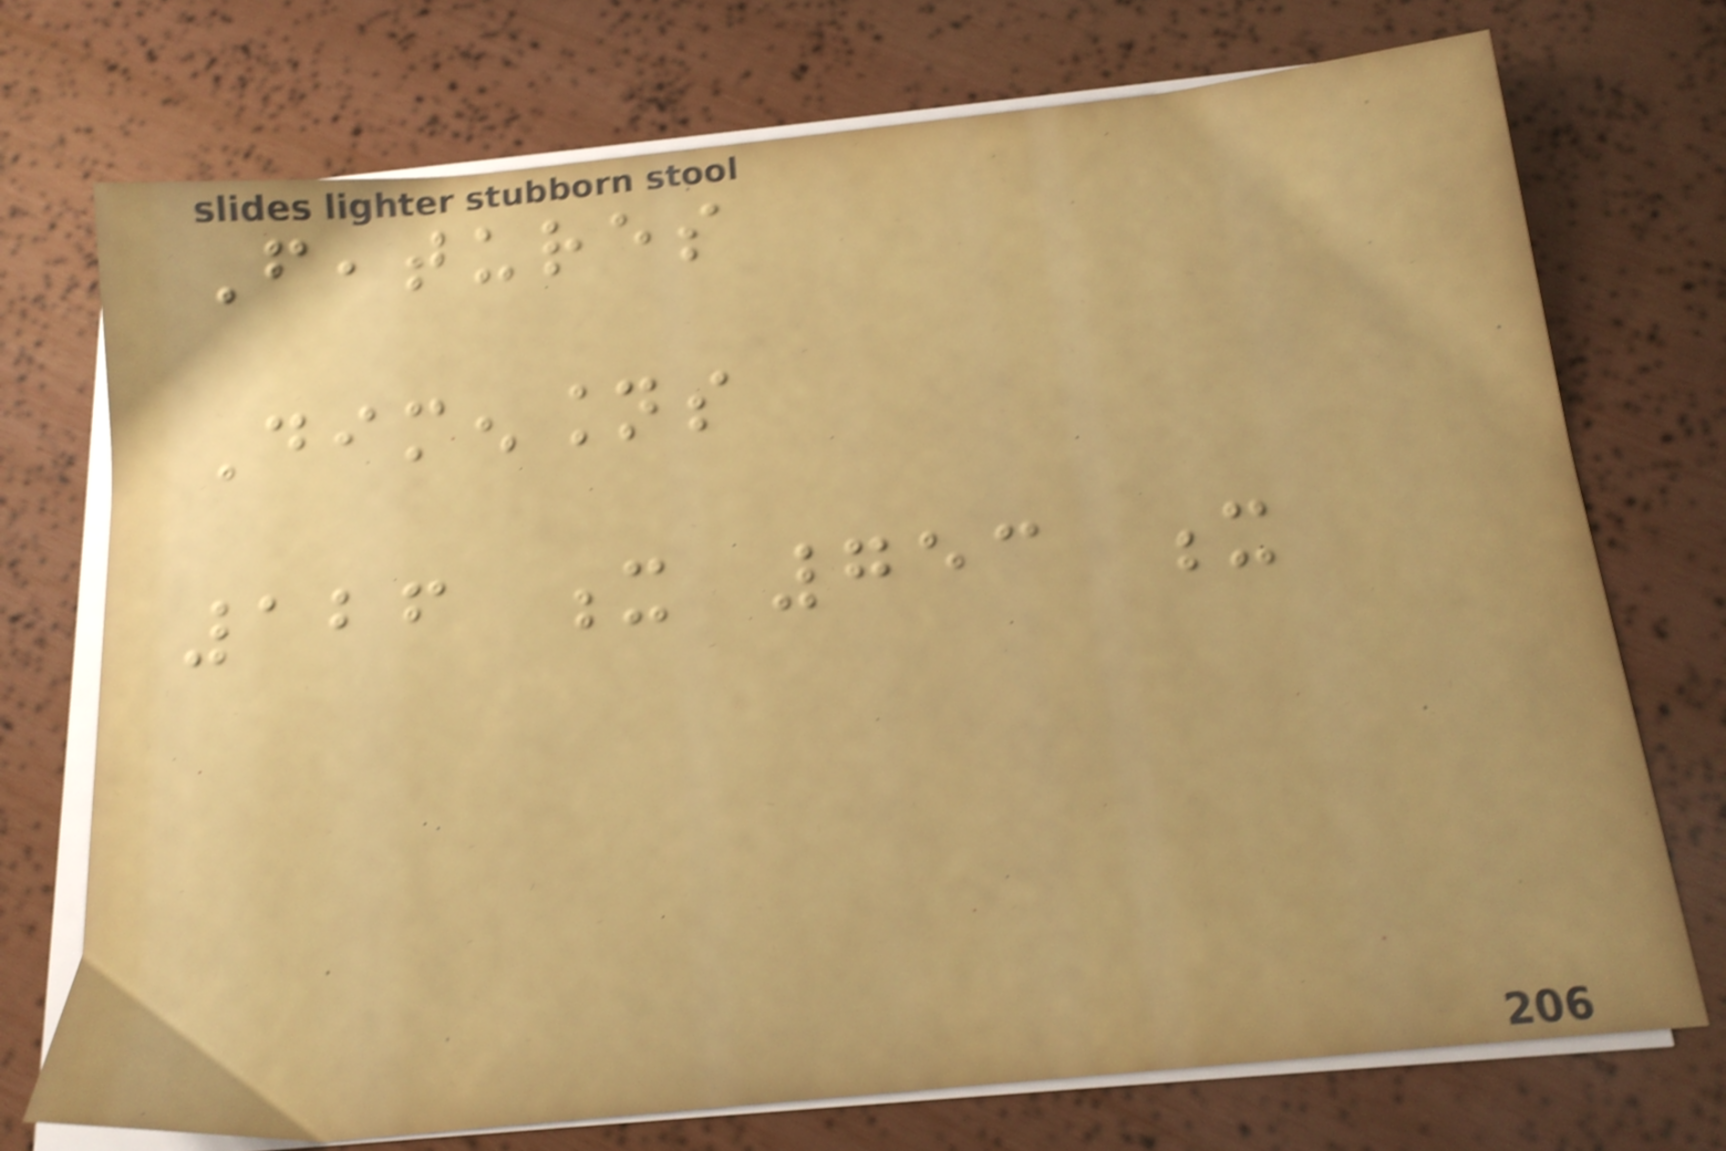Features
Dimensions
126 x 753 x
